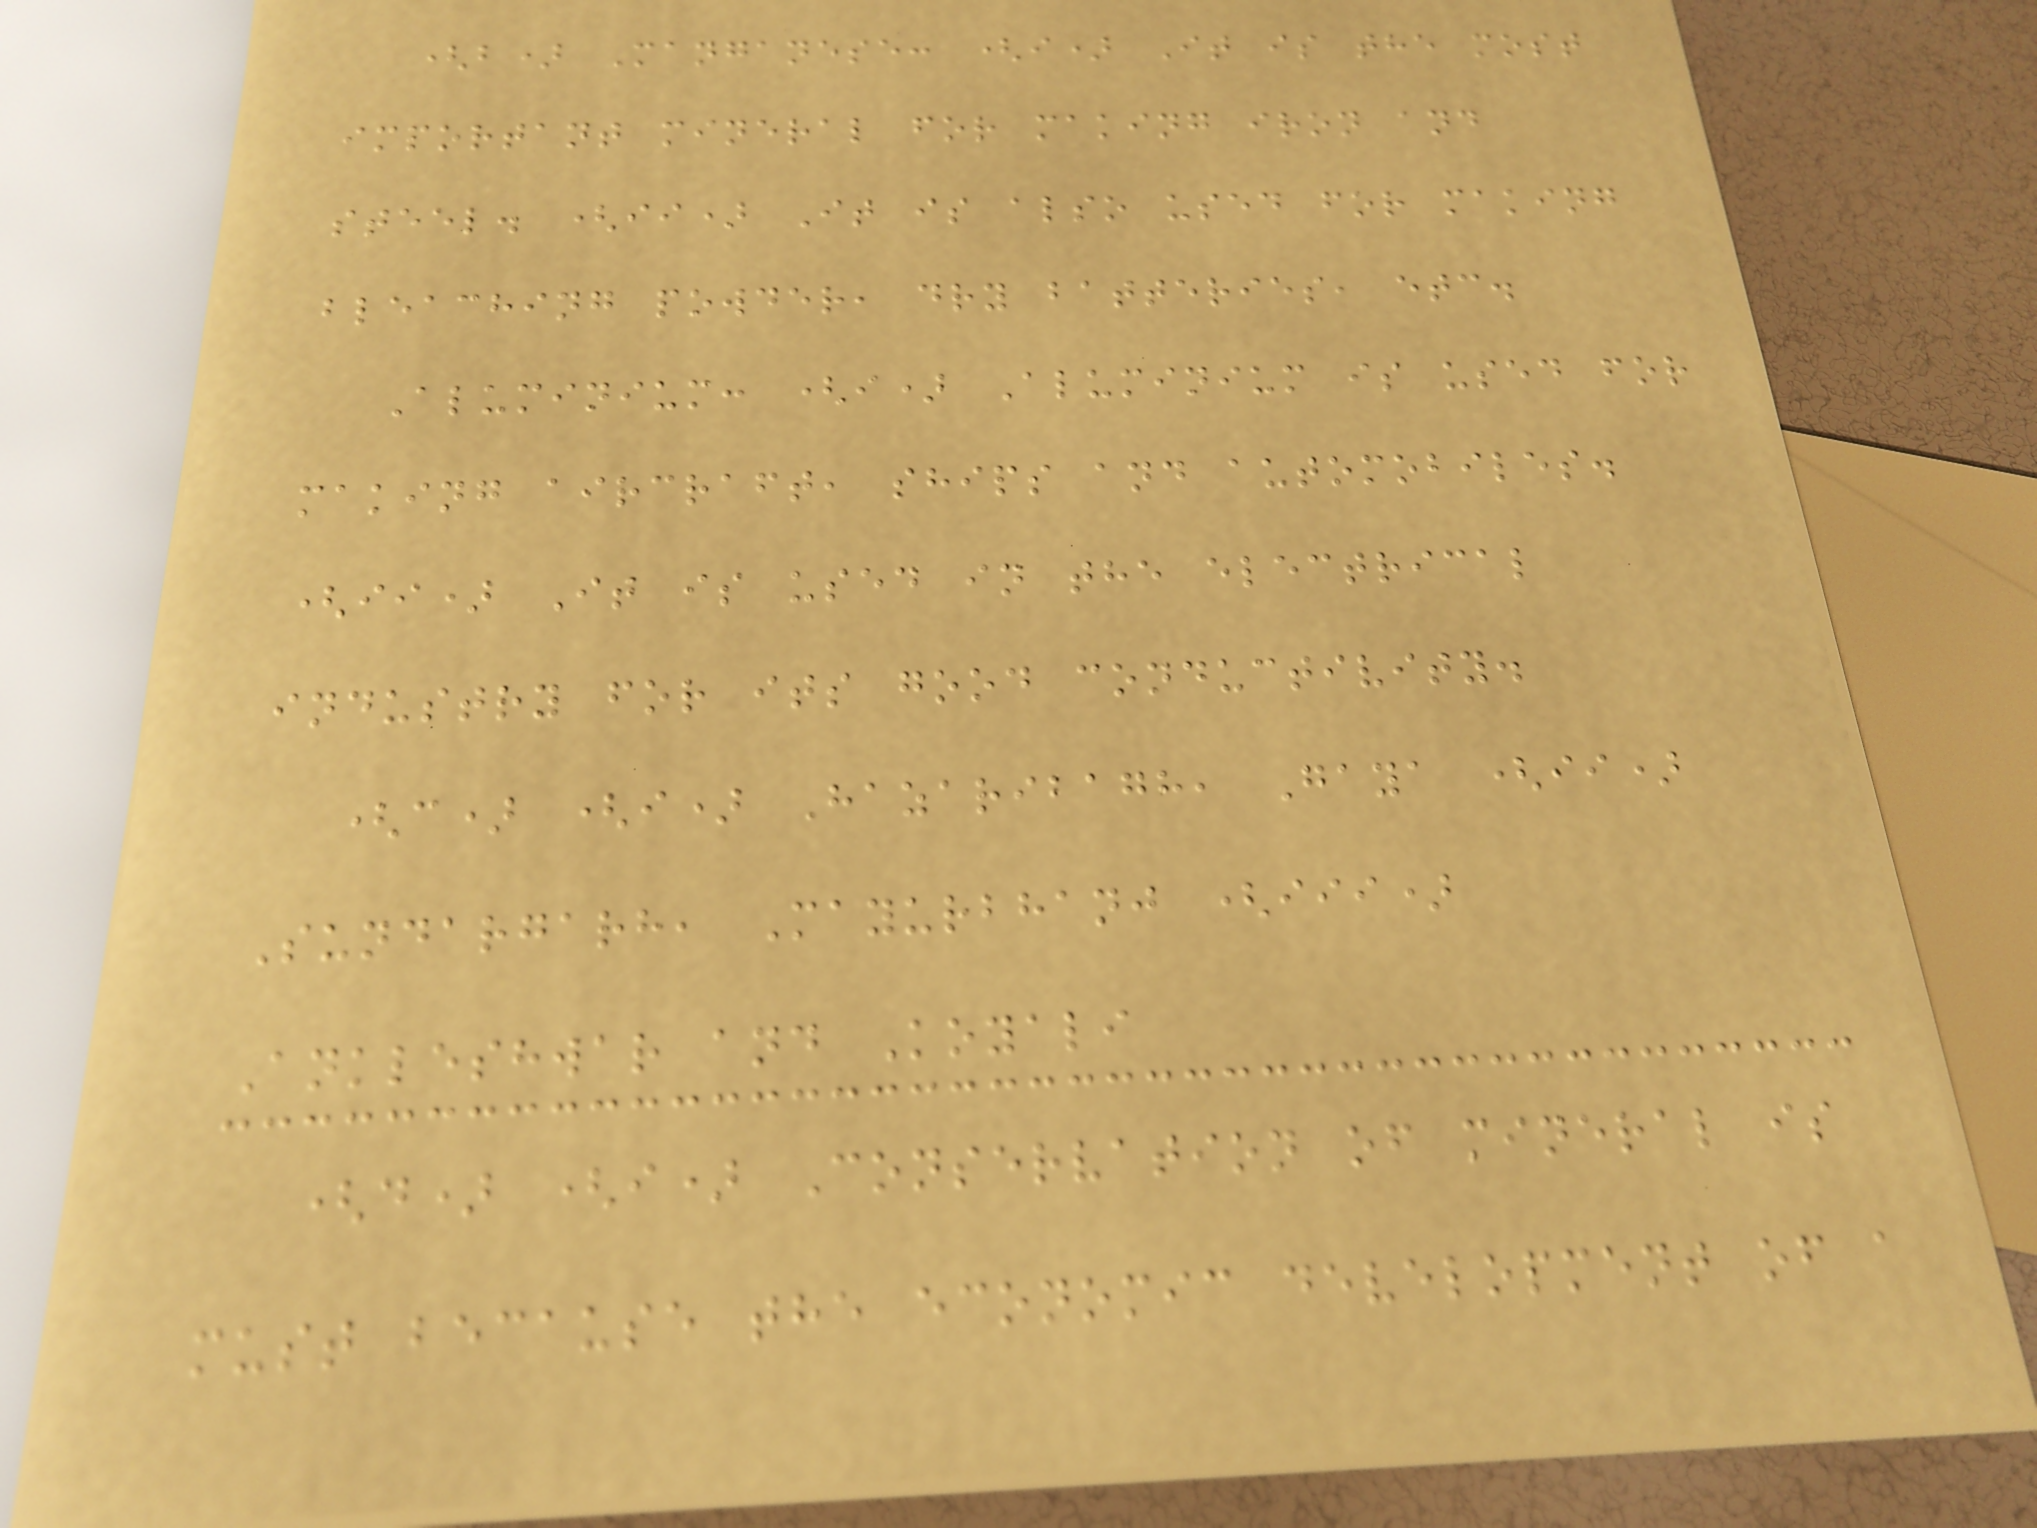(b) Manganese: (i) It is the most
important mineral for making iron and
steel. (ii) It is also used for making
bleaching powder, dry batteries, etc.
Aluminium: (i) Aluminium is used for
making aircraft, ships and automobiles.
(ii) It is used in the electrical
industry for its good conductivity.
(c) (i) Hazaribagh, Gaya (ii)
Sundargarh, Mayurbhanj (iii)
Ankleshwar and Koyali
(d) (i) Conservation of mineral is
must because the economic development of a
